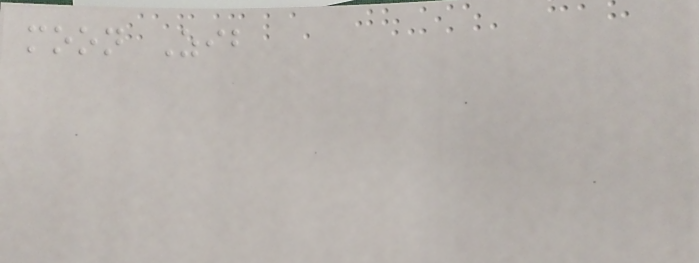moon Zib
